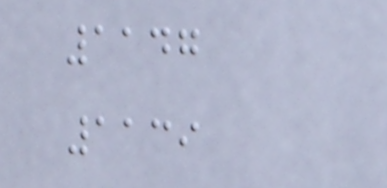1147
1139
